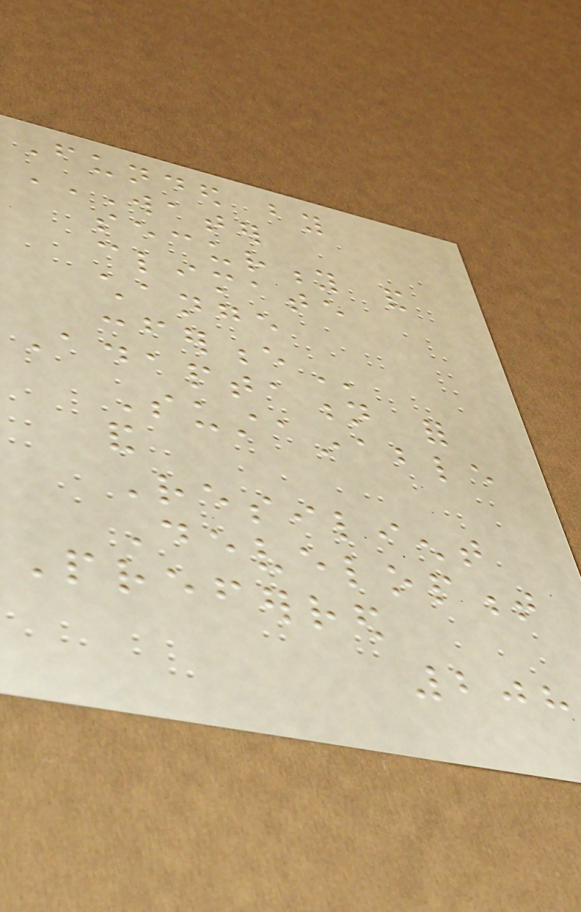Funded by
WATER
SECURITY AND
CLIMATE
CHANGE
CONFERENCE
Adaptation for
Sustainable
and
Resilient
Development
Preferred
208
